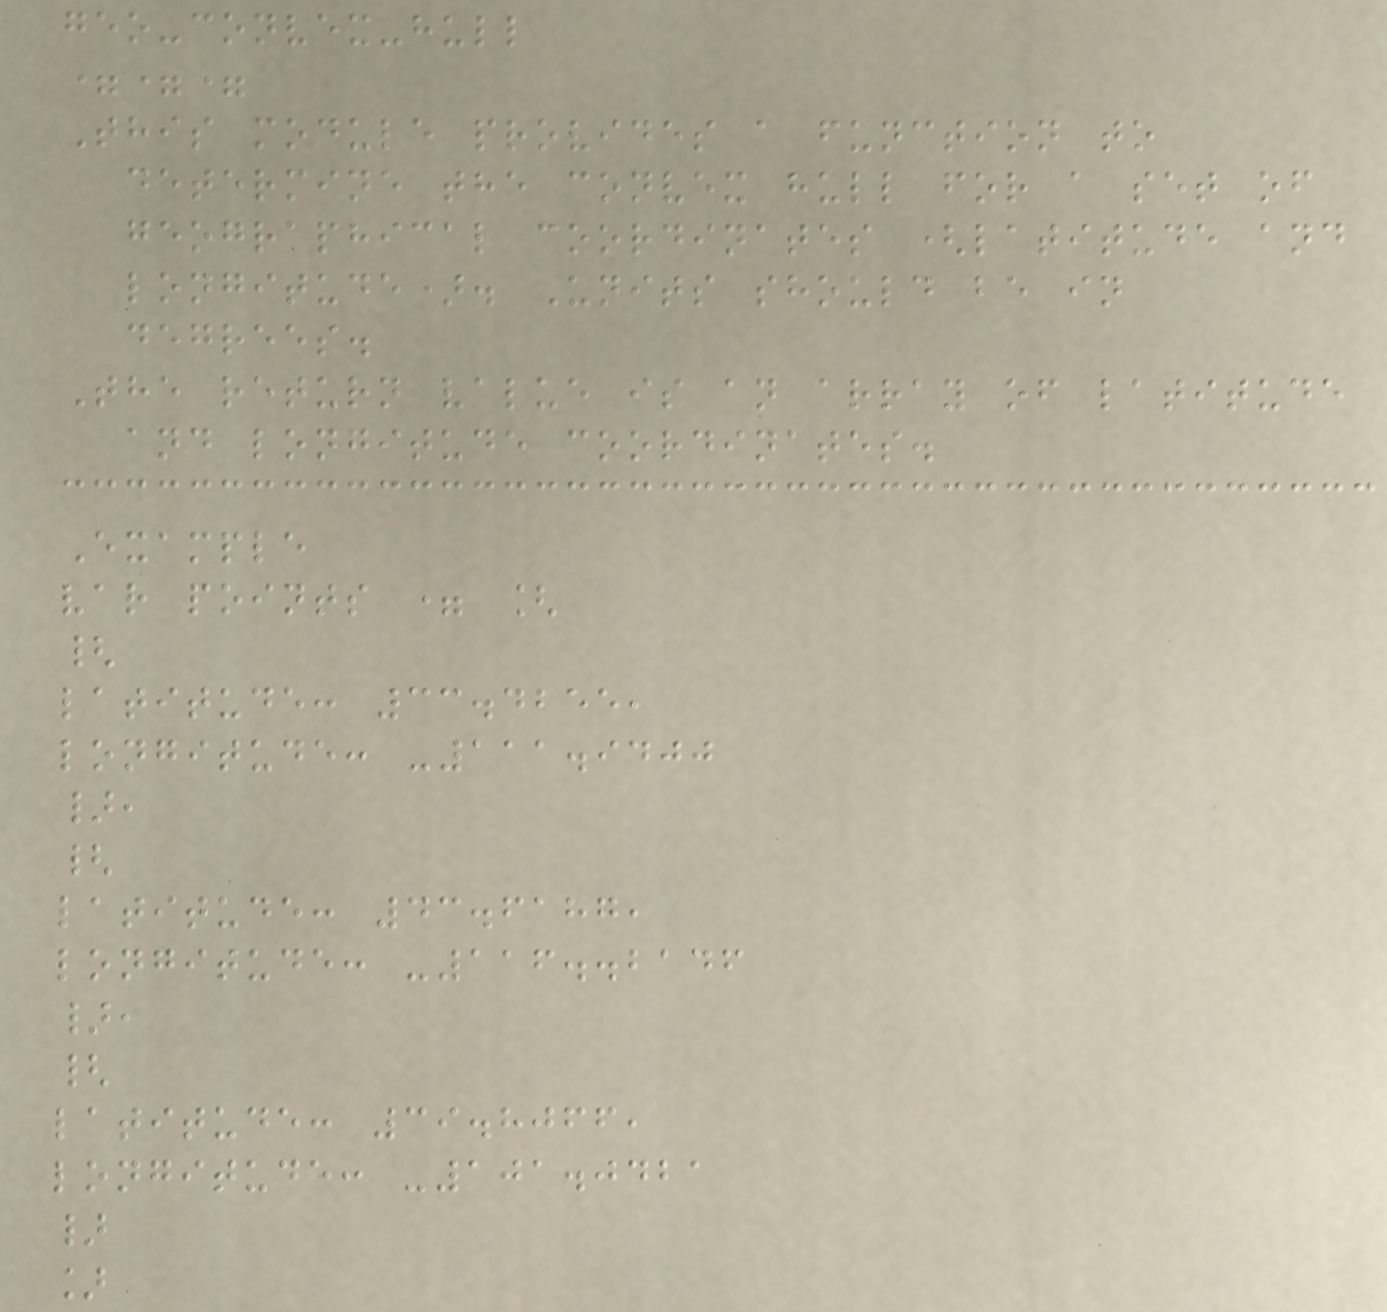geo-convex-hull
===
This module provides a function to
determine the convex hull for a set of
geographical coordinates (latitude and
longitude). Units should be in
degrees.
The return value is an array of latitude
and longitude coordinates.
Example
var points = [
{
latitude: 33.4255,
longitude: -111.9400
},
{
latitude: 43.6187,
longitude: -116..2146
},
{
latitude: 39.8066,
longitude: -101.0421
}
]
